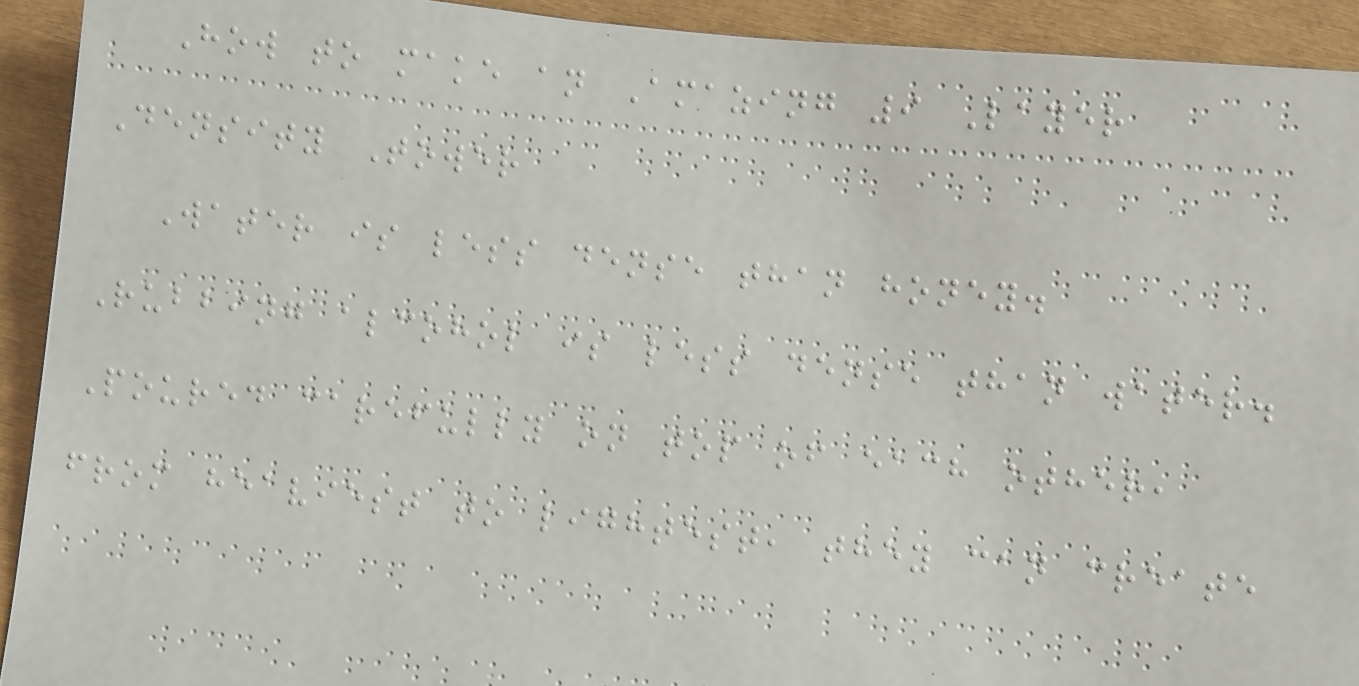How to make an Amazing 9 Layer
Density Tower
Water is less dense than honey.
Rubbing alcohol is less dense than water.
Poured carefully on top of each other,
from heaviest to lightest, they can create
